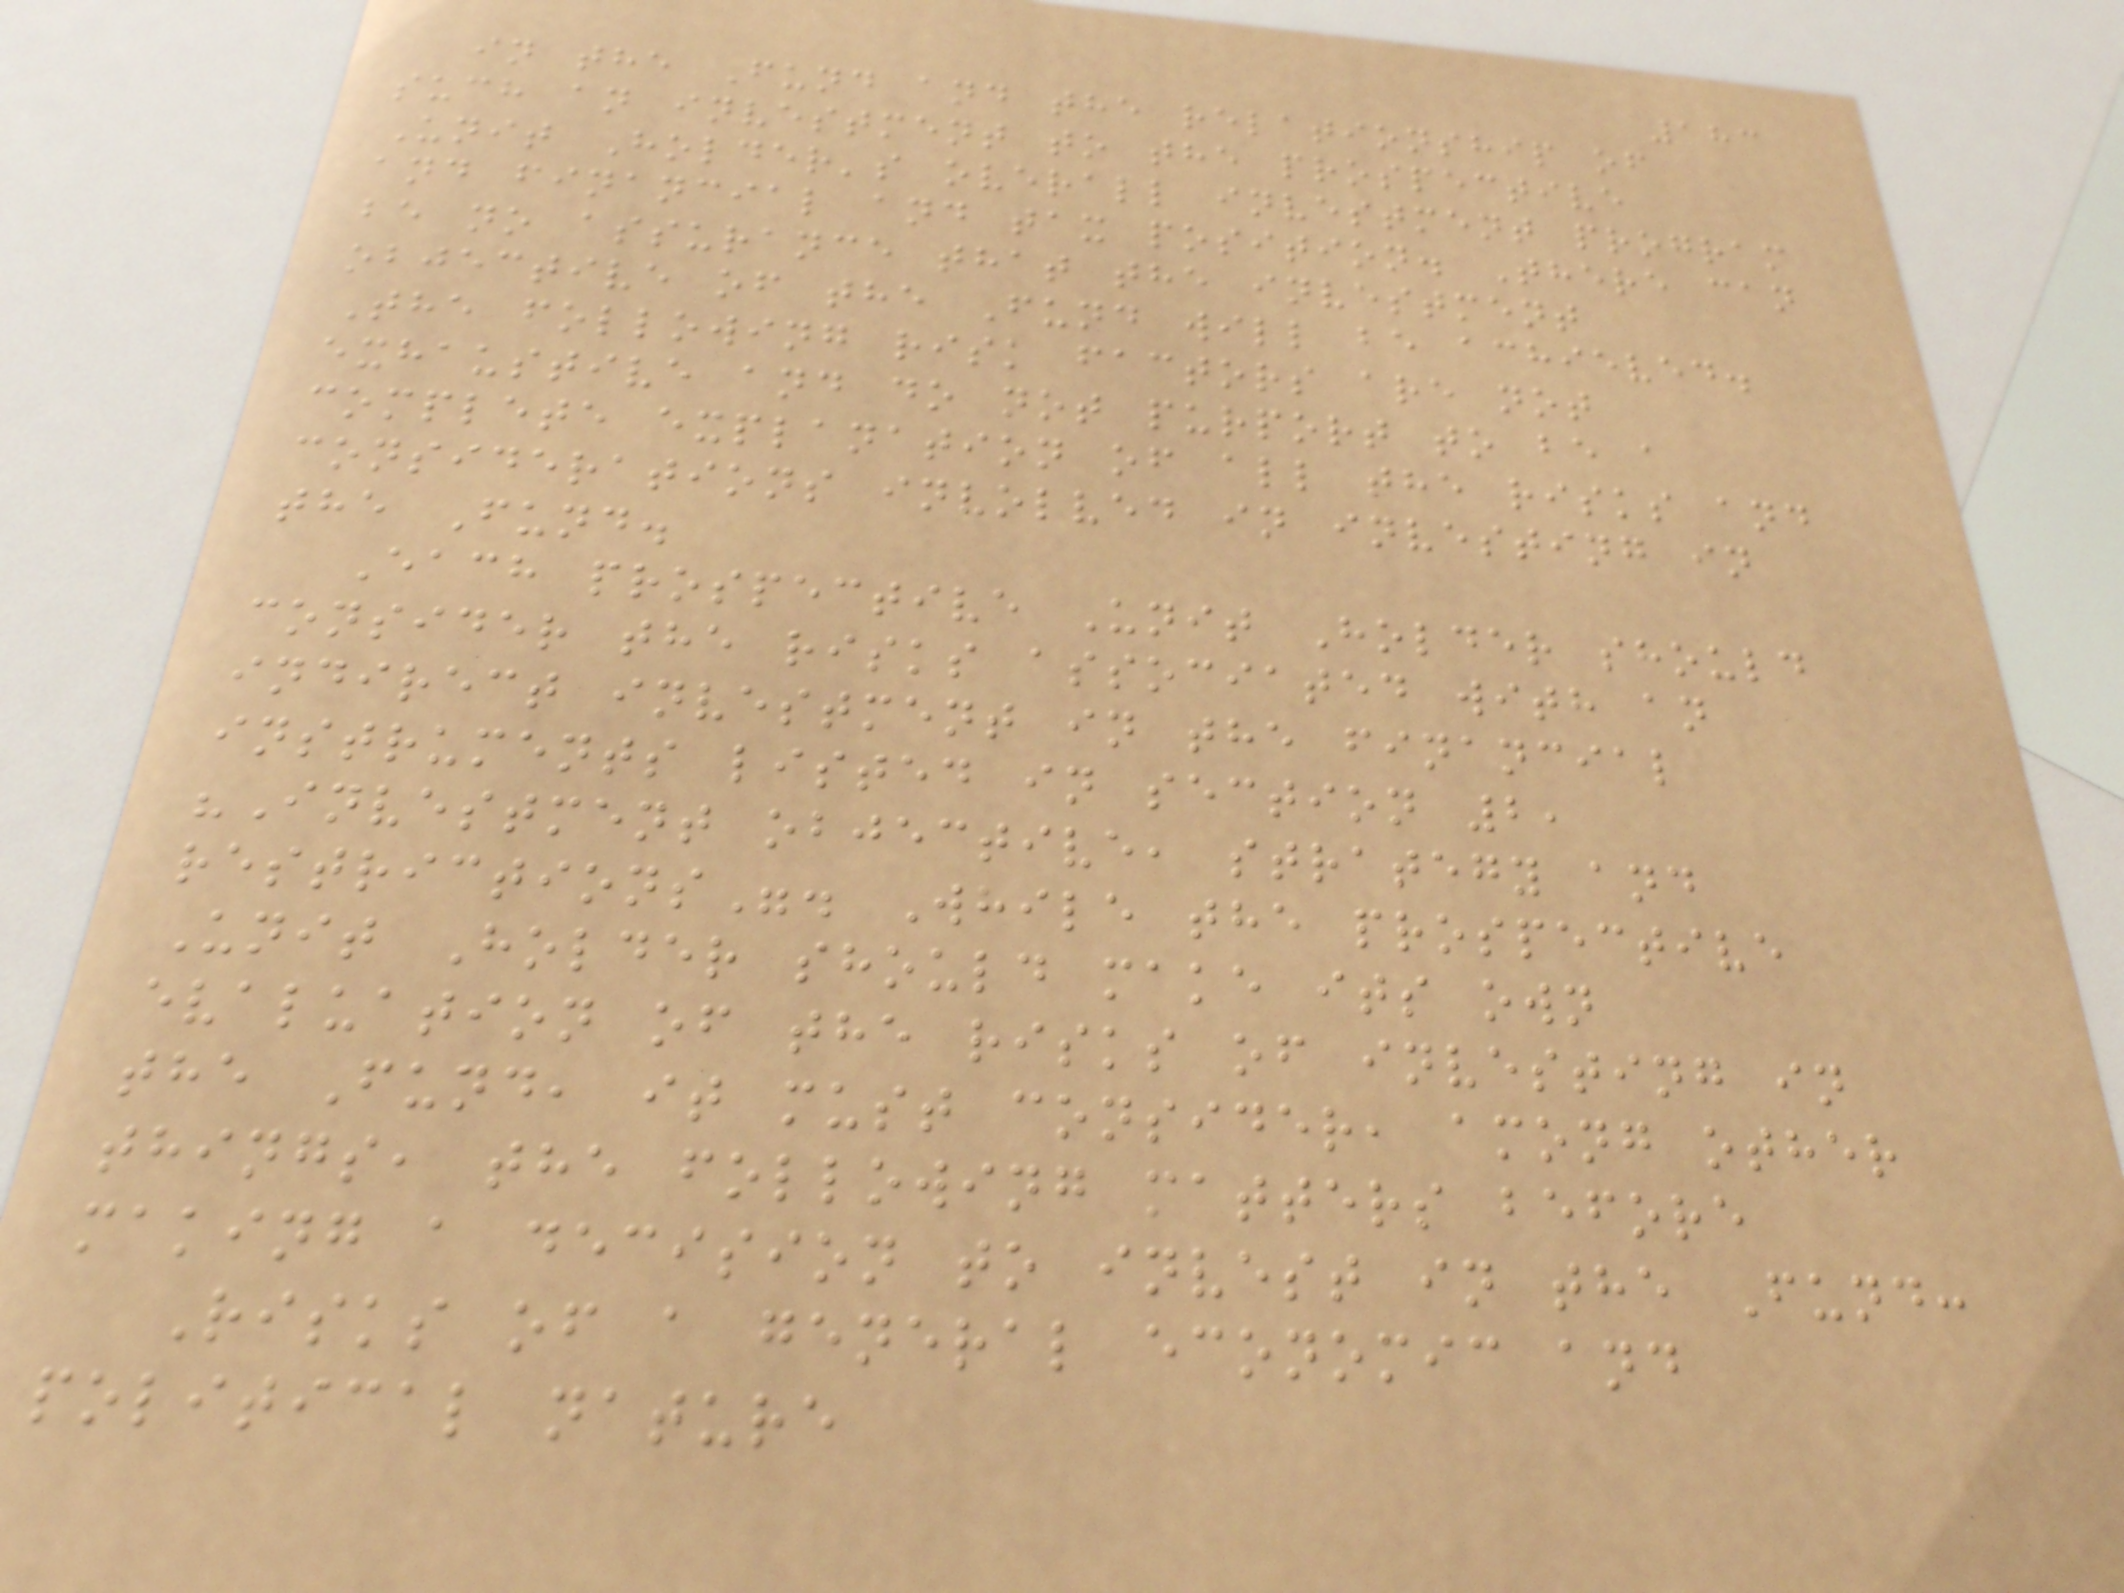183
in the Fund and the relationship of
such an investment to the prospective
Unit Holder's overall investment program
and financial and tax position. There can
be no assurance that the investment
objective of the Fund will be achieved.
The following risk factors are not
exhaustive and do not purport to be a
complete explanation of all the risks and
considerations involved in investing in
the Fund.
Each prospective Unit Holder should
consider the risks associated with an
indirect investment in the financial
instruments listed in section 2,
"Investment objective, strategy and
restrictions". While the prospective
Unit Holder should make its own
evaluation of the risks of investing in
the Fund, it must consider, among other
things, the following matters before
making a decision to invest in the Fund:
Risks of a general economic and
political nature
